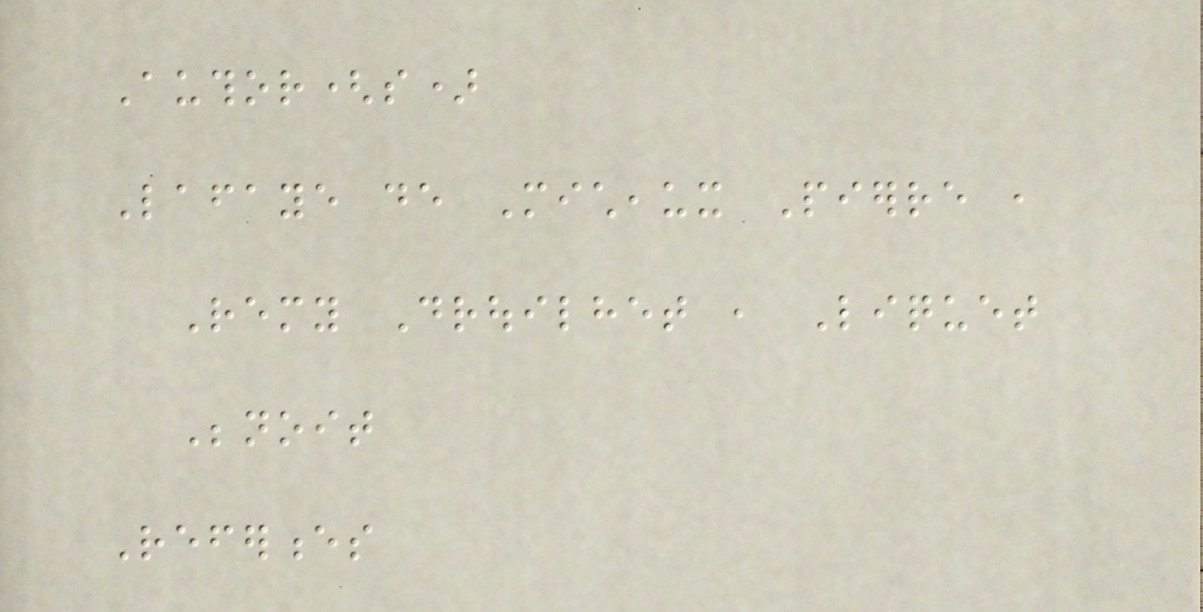Author(s)
Lafaye de Micheaux Pierre ,
Remy Drouilhet , Liquet
Benoit
References
